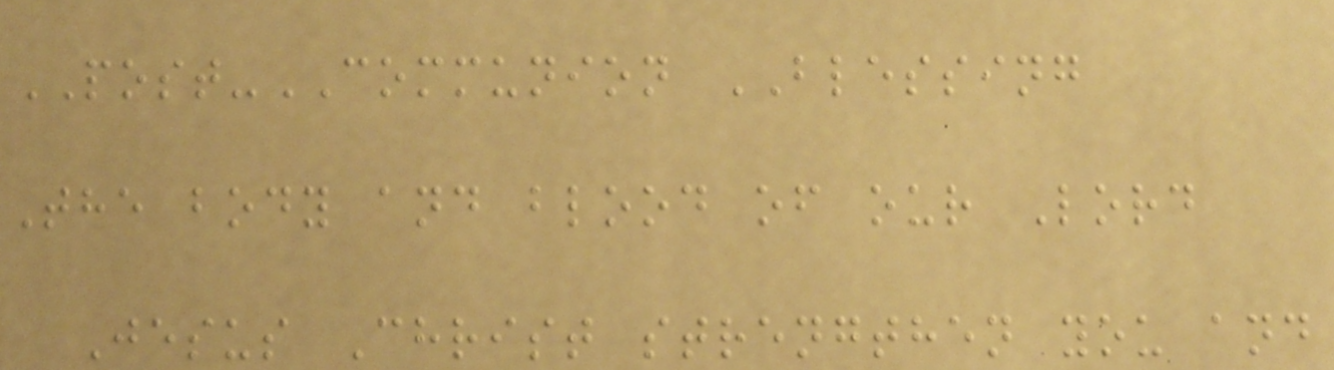POST-COMMUNION BLESSING
The body and blood of our Lord
Jesus Christ strengthen you and
